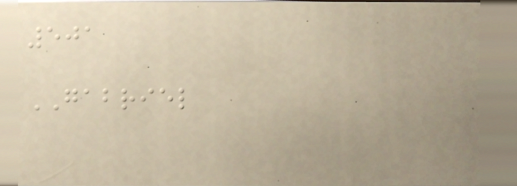501
GABRIEL
